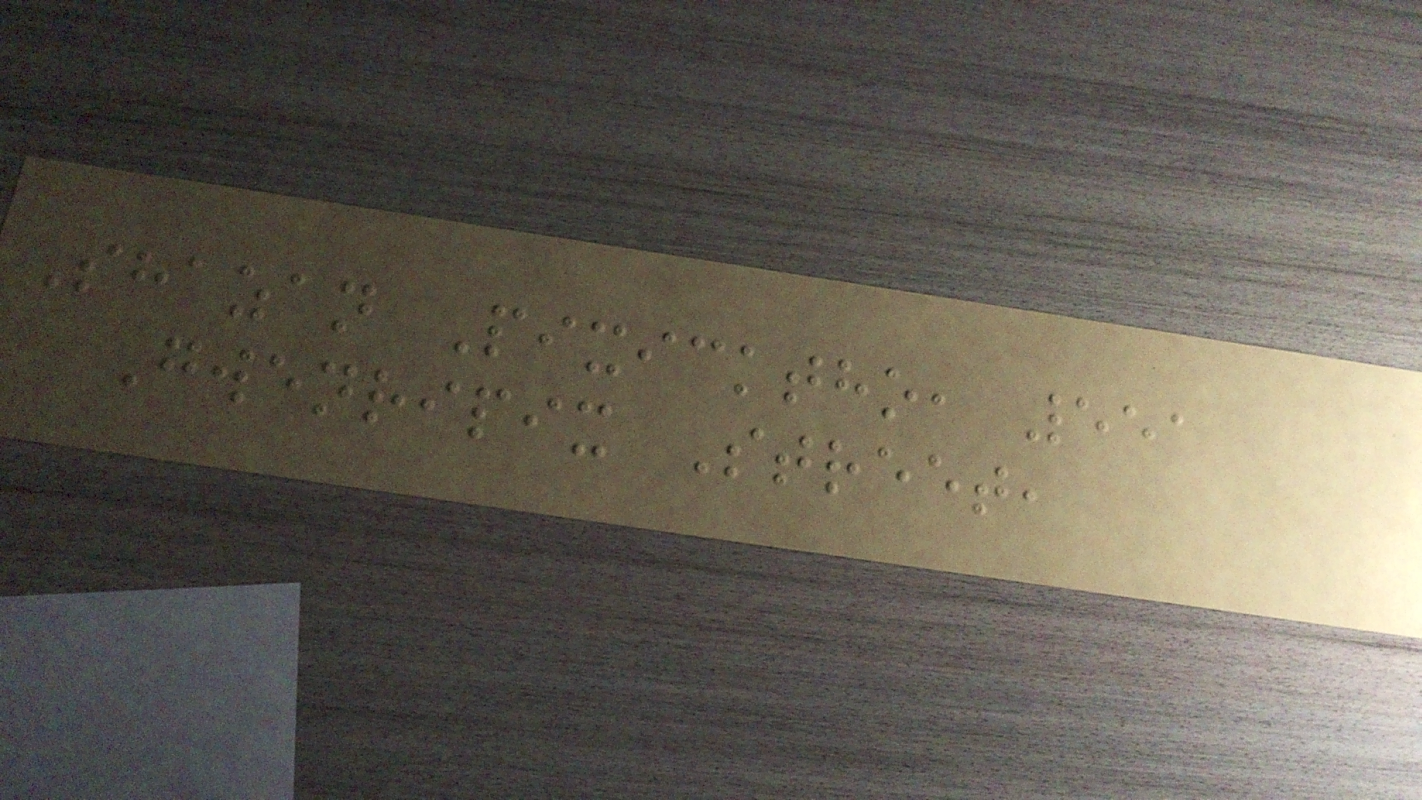Shazan Pixicktho, 551
Gwenripix Street,
